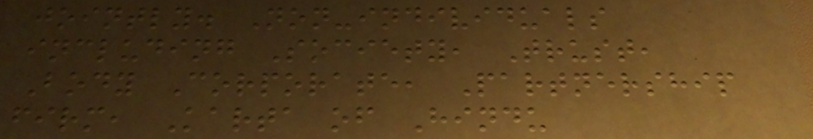jointly. Non-individuals
including Society, Trust,
Body Corporate, Partnership
firm, Karta of Hindu
